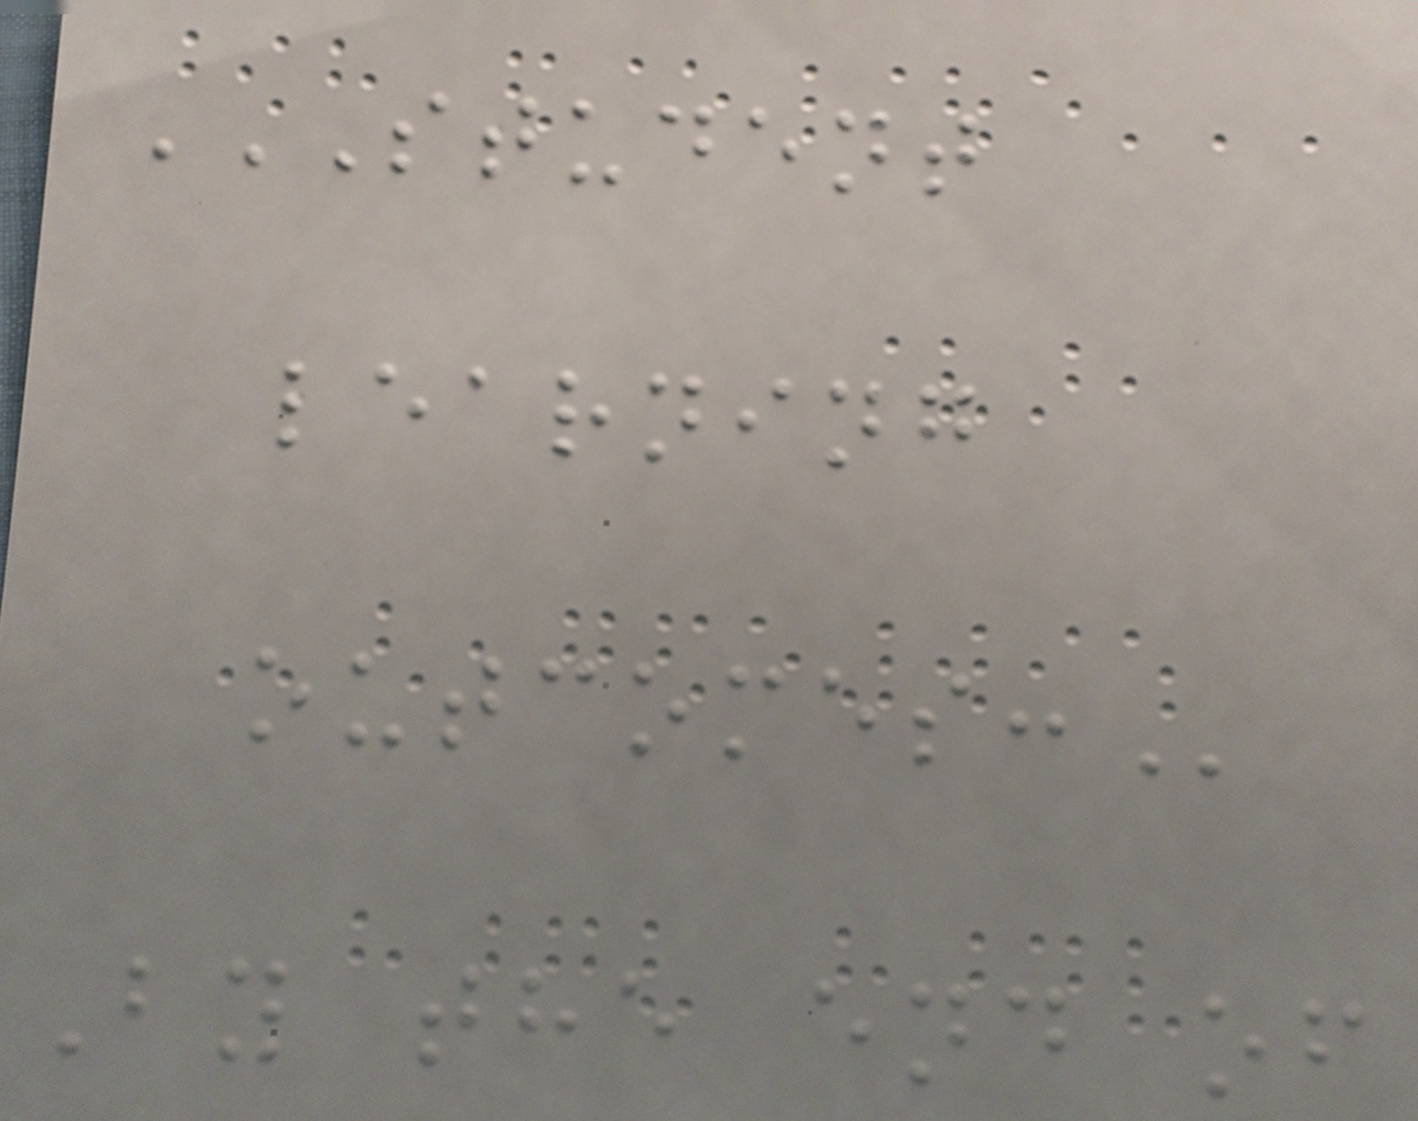STUDENT
LEARNING
OUTCOMES:
By the end of
